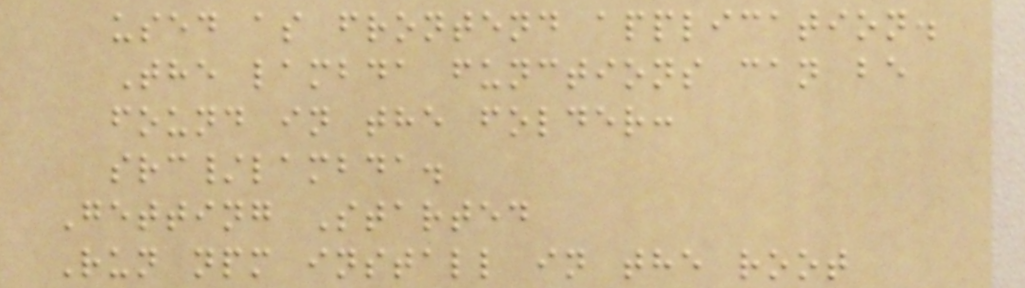used as frontend application.
The lambda functions can be
found in the folder:
src/lambda.
Getting Started
Run npm install in the root
